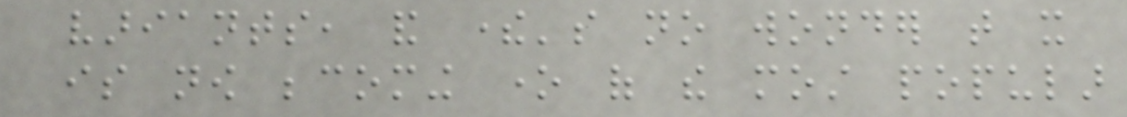variants, and there's no wonder that it
is now becoming one of the most popular
